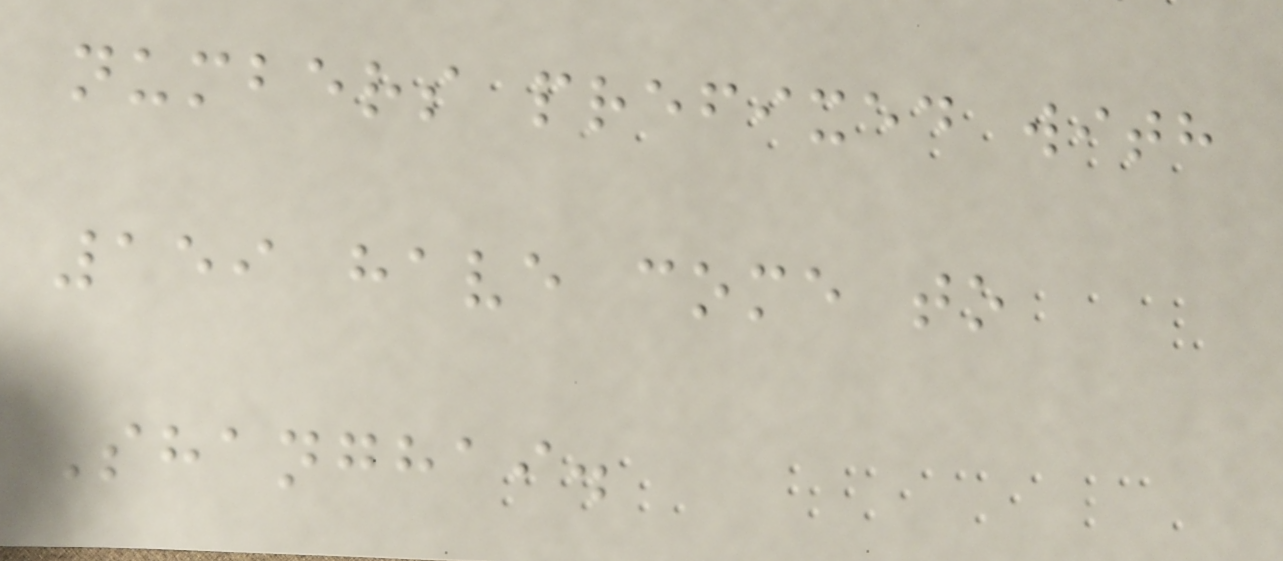numbers prefixed with
159 have come to
Shanghai.
